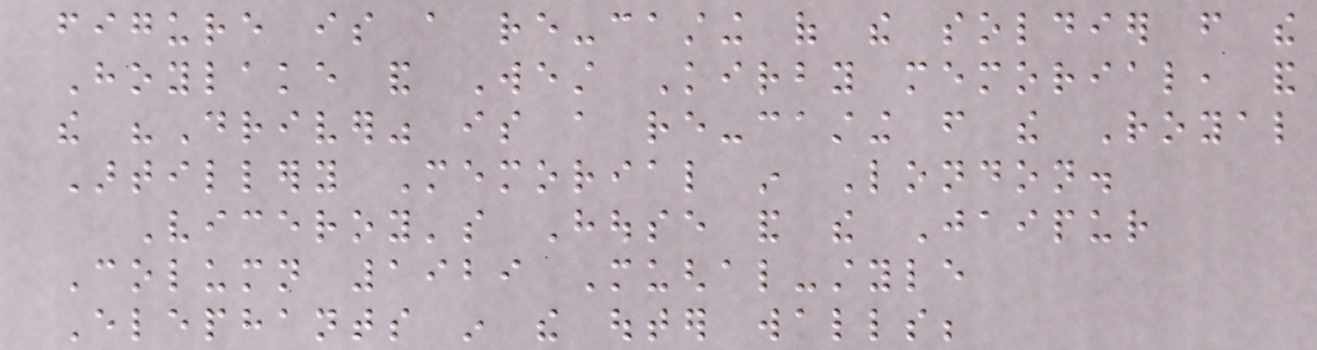figure is a re-casting of the soldier from the
Hoylake and West Kirby memorial, and
the "Driver" is a re-casting from the Royal
Artillery Memorial in London.
Viceroy's House and the Jaipur
Column 1929 Mughal-style
Elephants in the outer walls;
